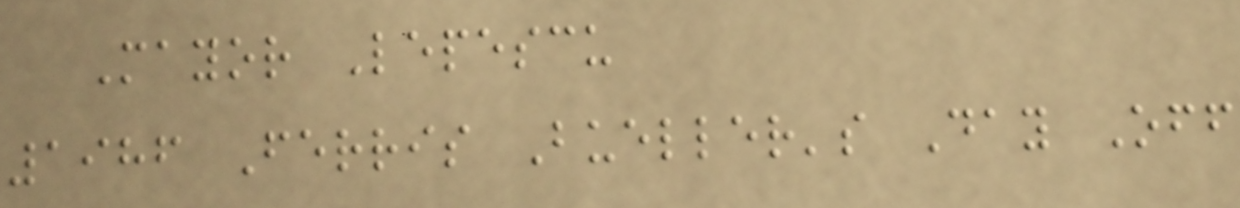Mayor Lepescu
1986 Ferris Bueller's Day Off
